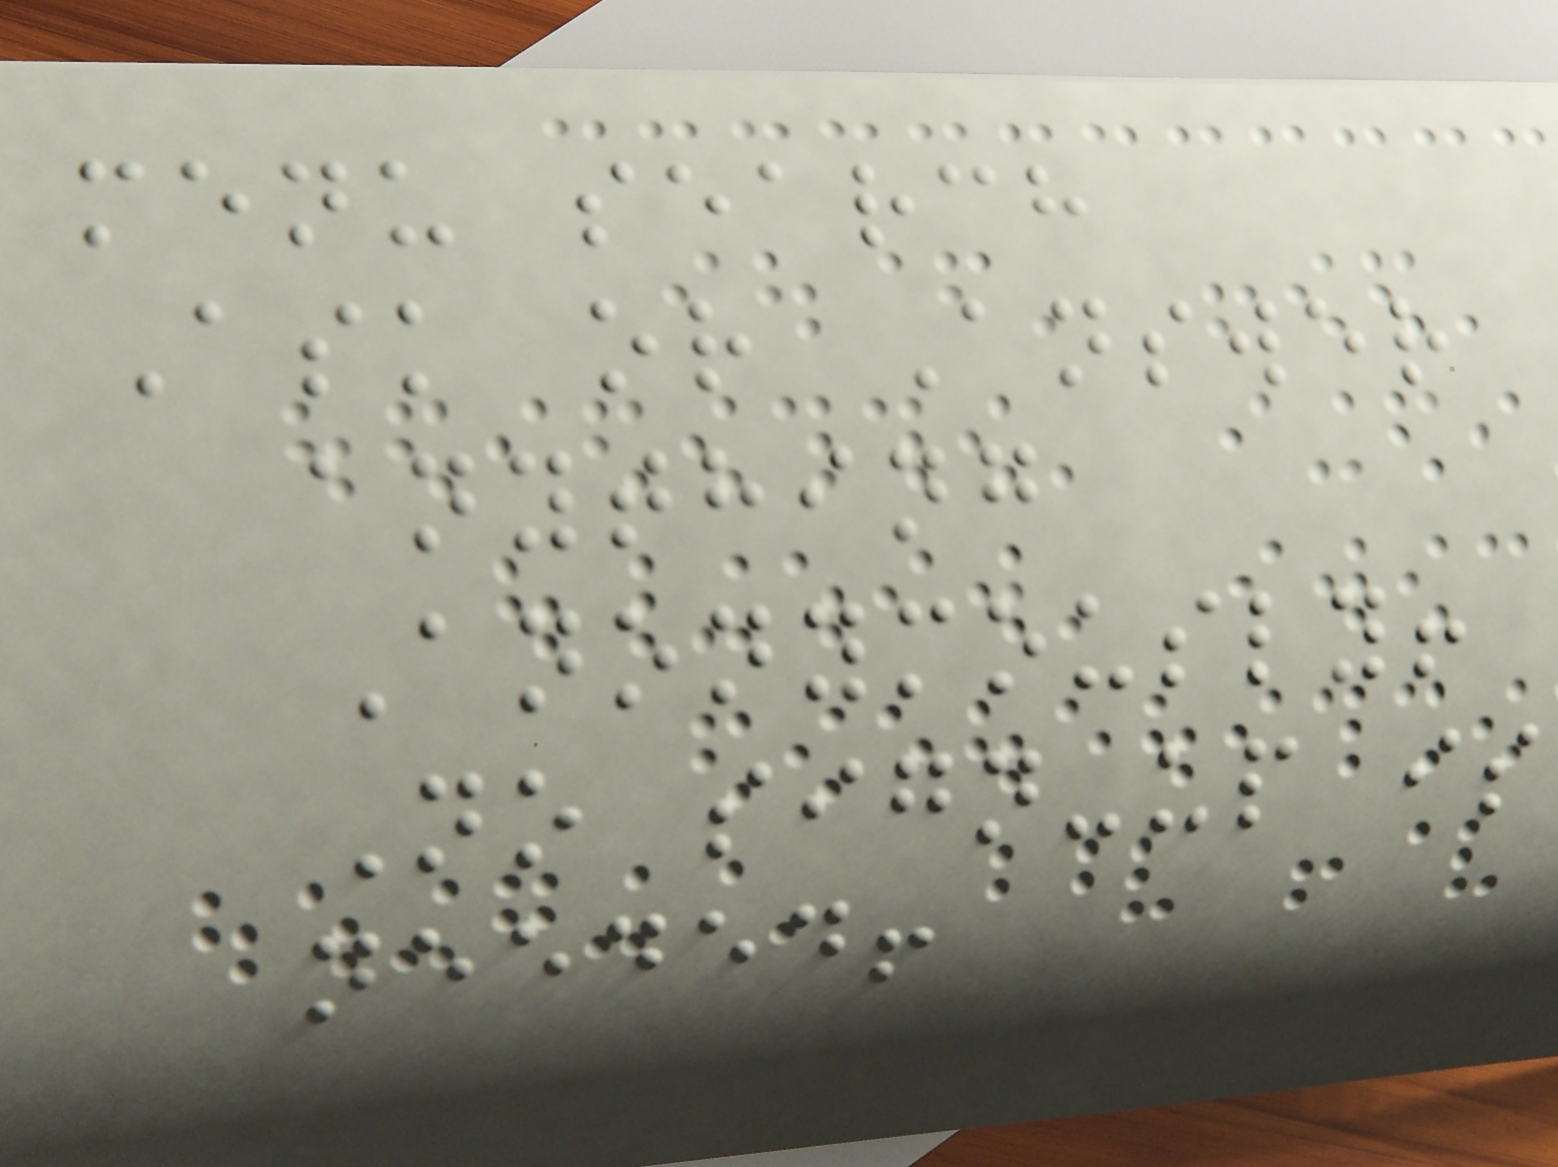menu search
Ask or Answer
anything
Anonymously!
No sign-up is
needed!
